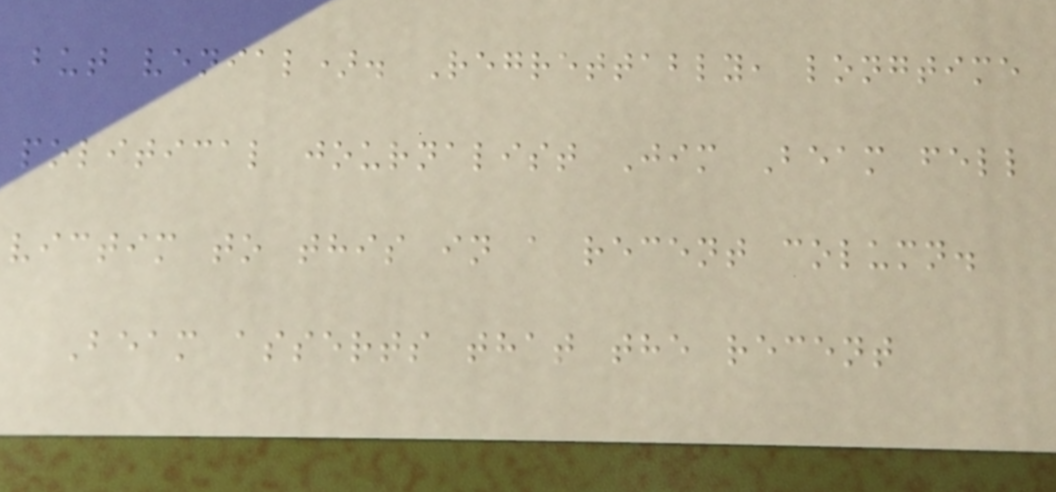but venial). Regrettably, longtime
political journalist Jim Beam fell
victim to this in a recent column.
Beam asserts that the recent
